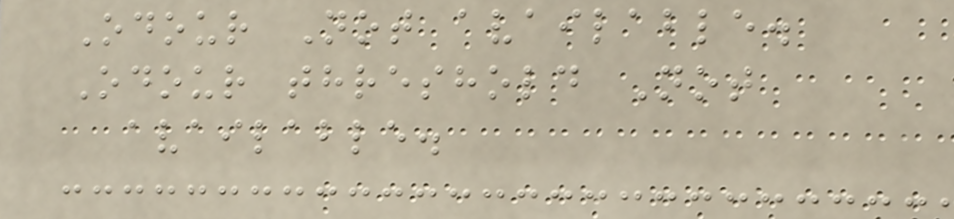Odour Not available.
Odour threshold Not
available.
